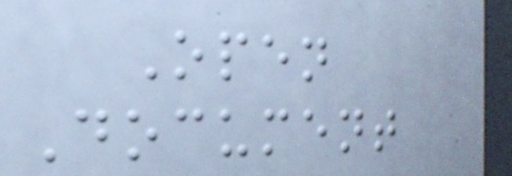Open
Document
